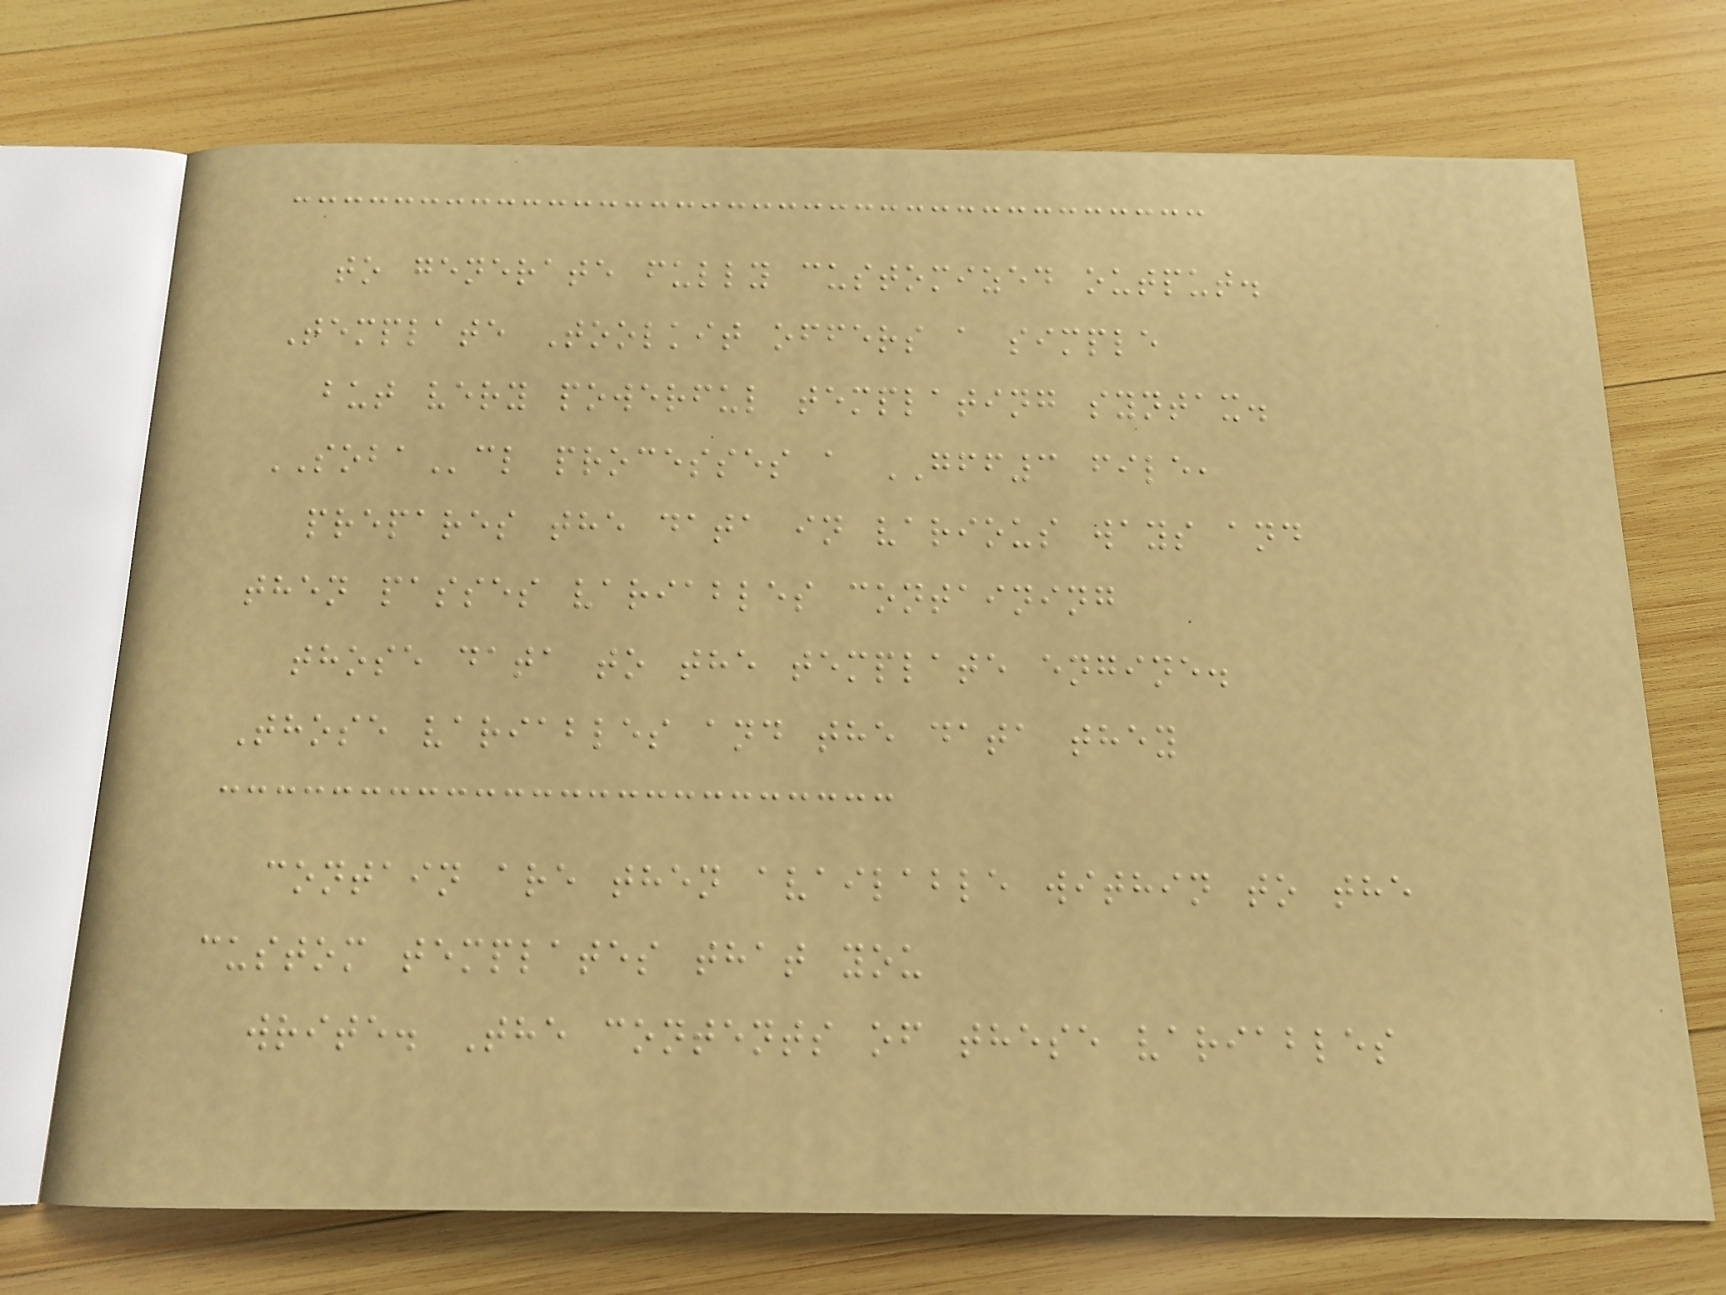to generate fully customized output.
Template Toolkit offers a simple
but very powerful templating syntax.
SOBAcl processes a GFF3 file,
prepares the data in various ways and
then passes variables containing
those data to the template engine.
Those variables and the data they
contain are then available within to the
custom templates that you
write. The contents of these variables
